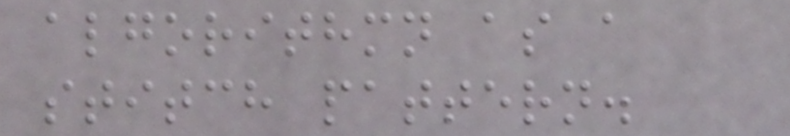algorithmn as a
stitch pattern.
